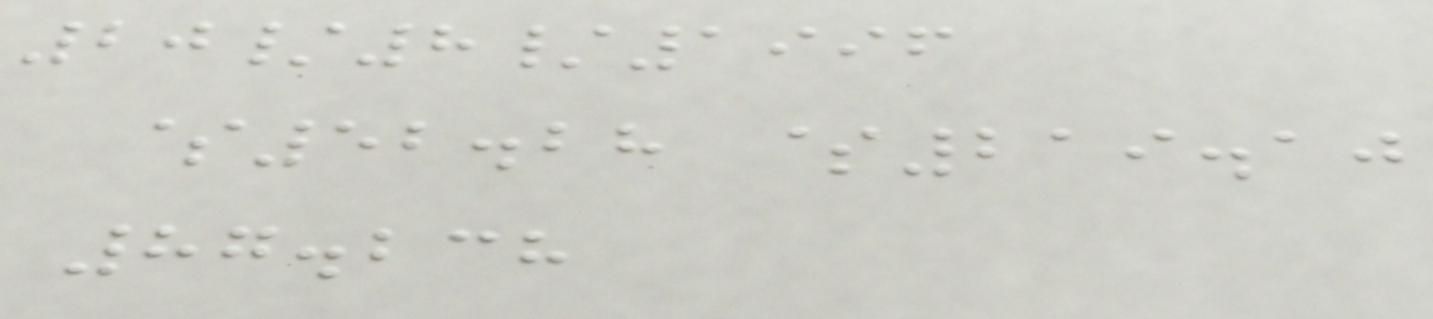20/8/1996
$52.28 $219.10
87.238
